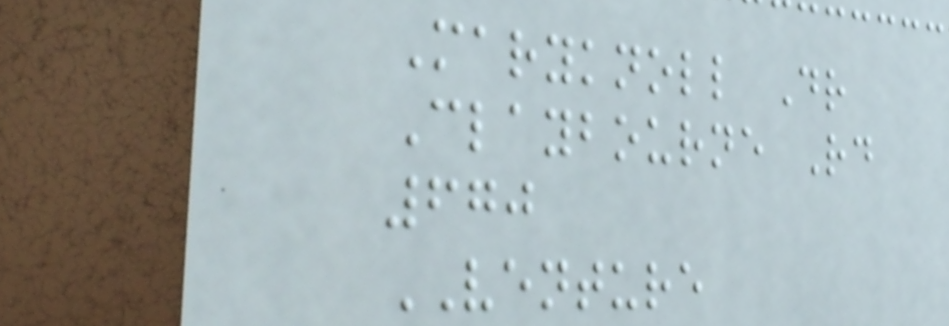Maryknoll Dr
Claybourne Rd
670
VENTURE
